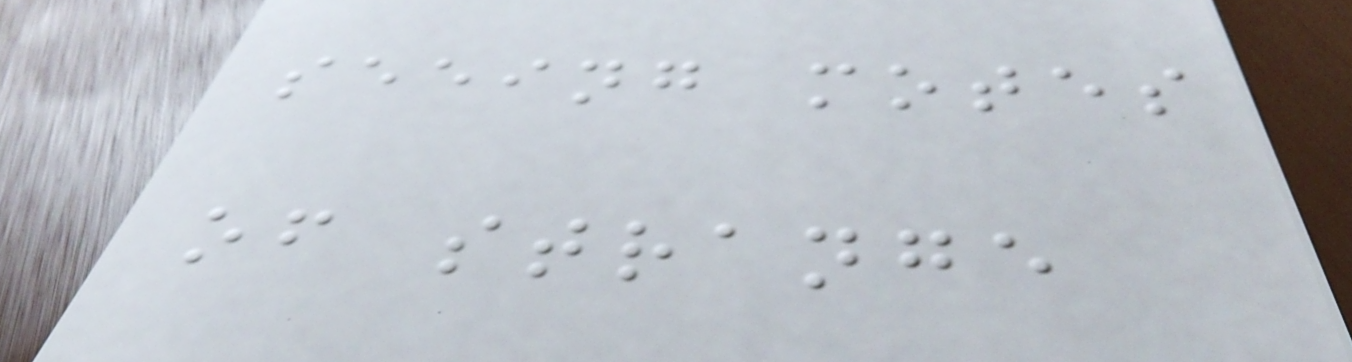seeing motes
of strange
